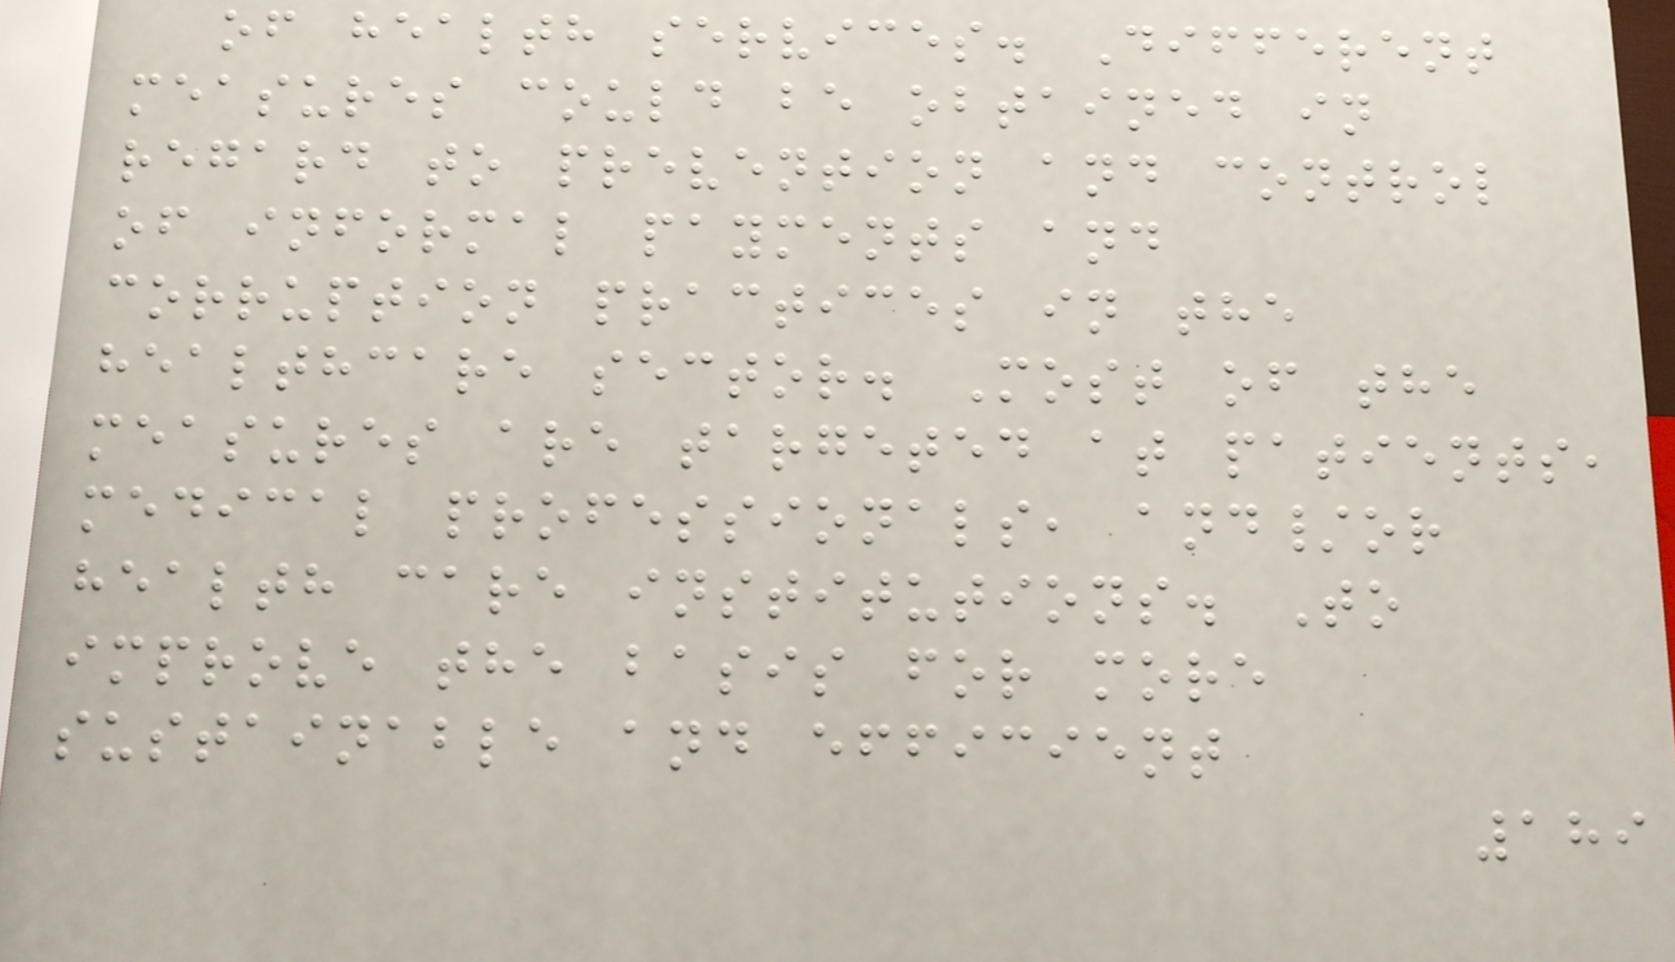of health services. Different
measures could be obtained in
regard to prevention and control
of informal payments and
corruption practices in the
healthcare sector. Most of the
measures are targeted at patients,
medical professionals, and/or
health care institutions. To
improve the basis for more
sustainable and efficient
189
